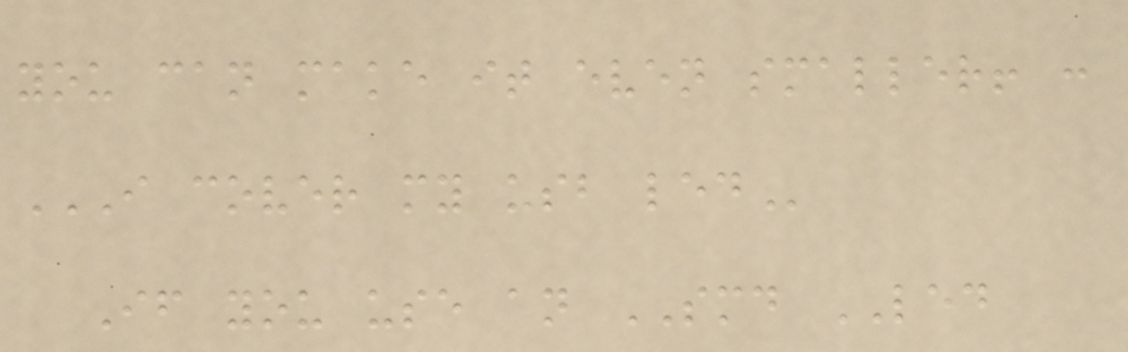you can make it even smaller! :
I COVER MY USB LED
If you use an SMD LED
